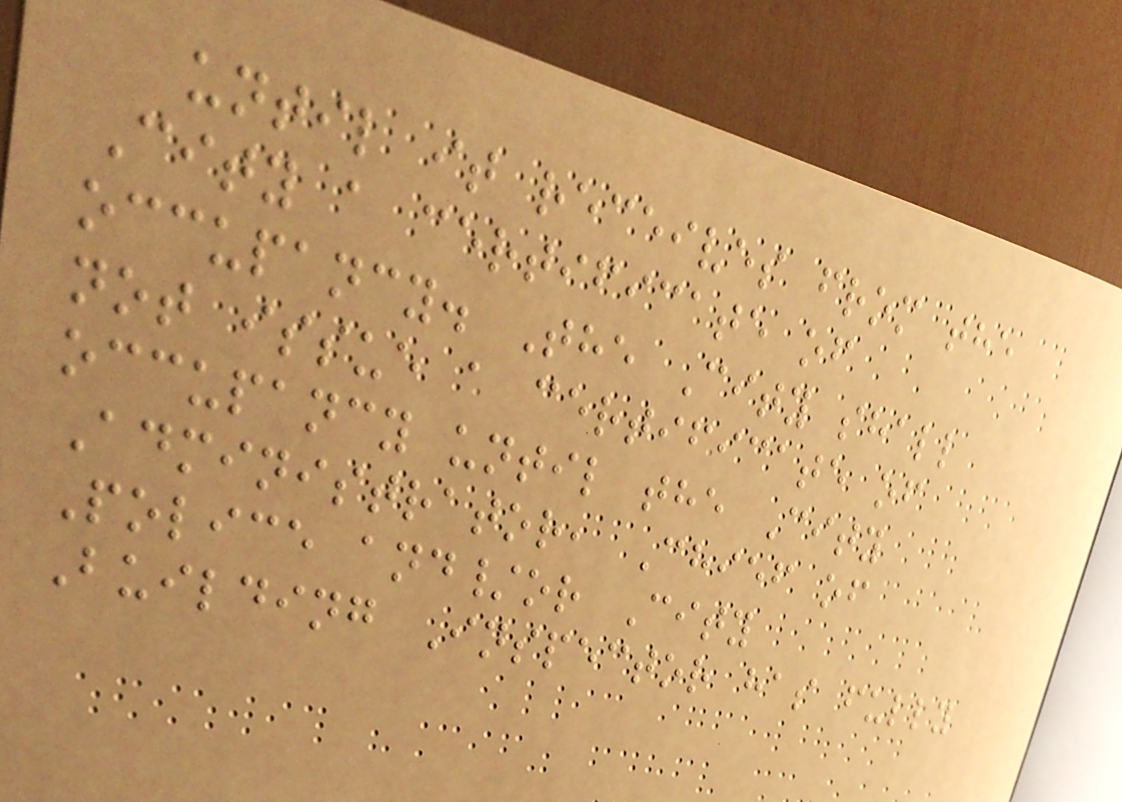until it receives from the
City a certificate of
occupancy. The City shall
not issue a certificate of
occupancy until the City
Administrator, Chief of
Police and/or City
Building Inspector has fully
